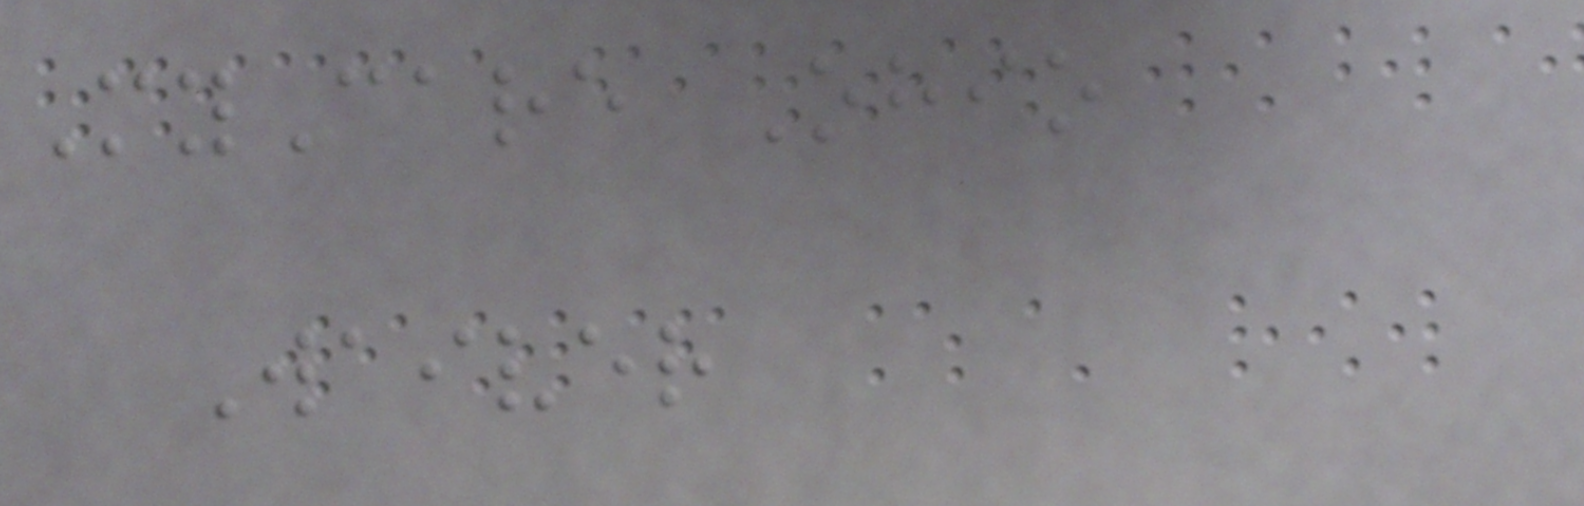MyCare Ohio
Waiver
